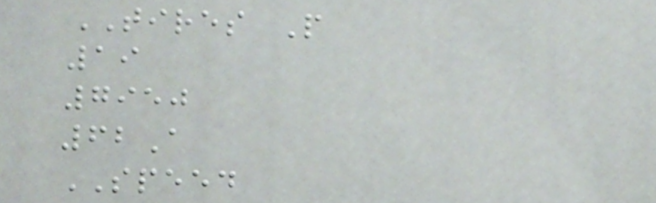TIRES P
19
7950
62A
SPEED
